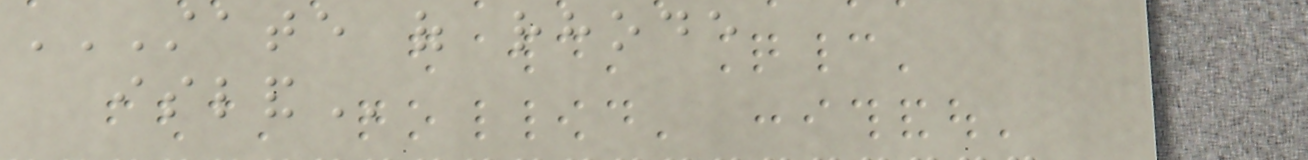STATE OF RHODE
ISLAND
